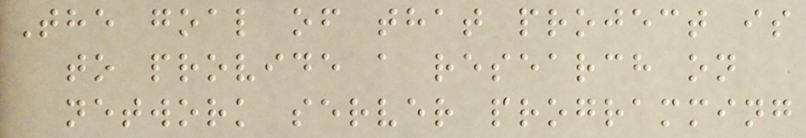The goal of that project is
to provide a research on
network server programming
